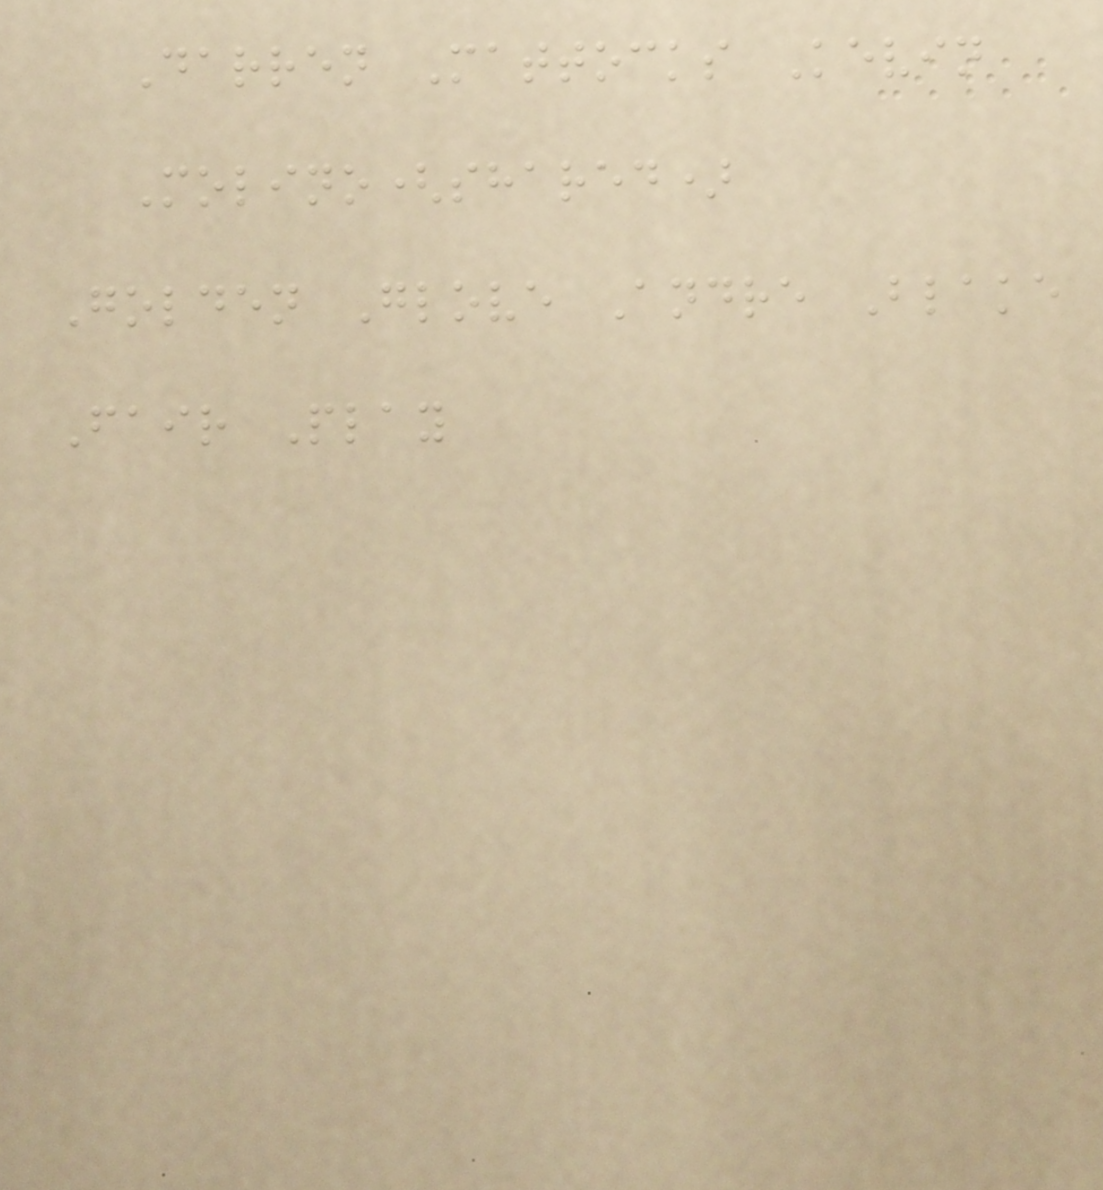Darren Mattocks Kevin
Molino(shared)
Golden Glove Andre Blake
Fair Play
